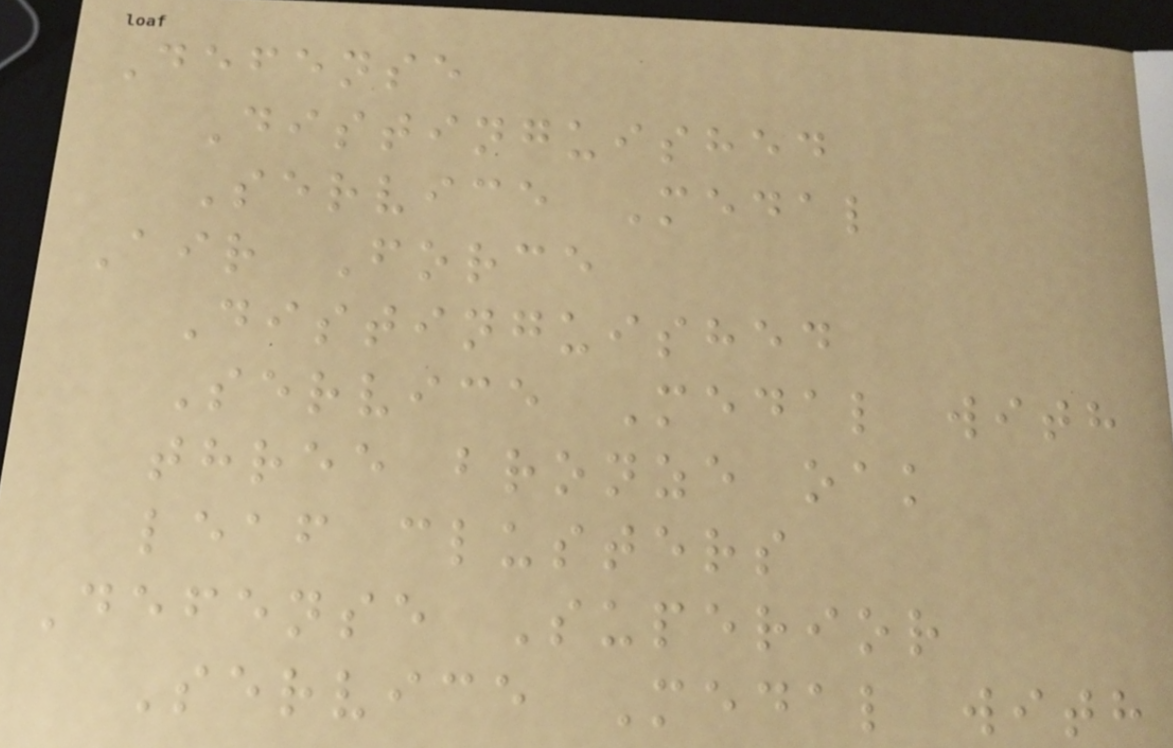Defense
Distinguished
Service Medal
Air Force
Distinguished
Service Medal with
three bronze oak
leaf clusters
Defense Superior
Service Medal with
